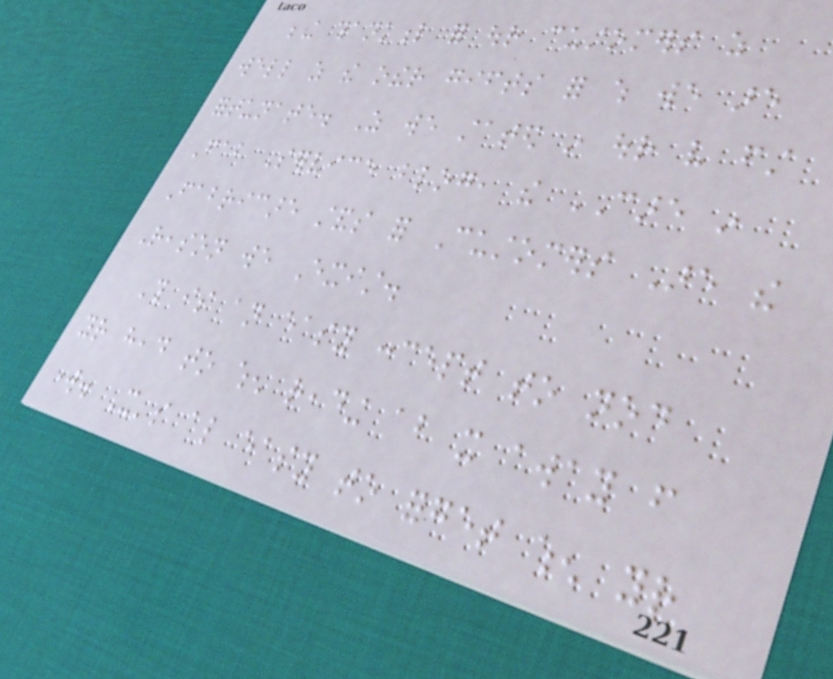being thankful for our customers as
well as the other gifts for which we are
fortunate. As we stated in our very first
Fab Service blog, the CARE in
Fabricare stands for Customers Are the
Reason we Exist.
This is an easy concept to nod
your head to when reading about it away from
work. It's also easy to forget when your
